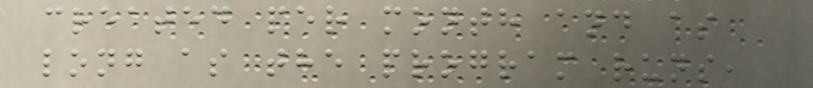created per month and as
long as the program runs,
